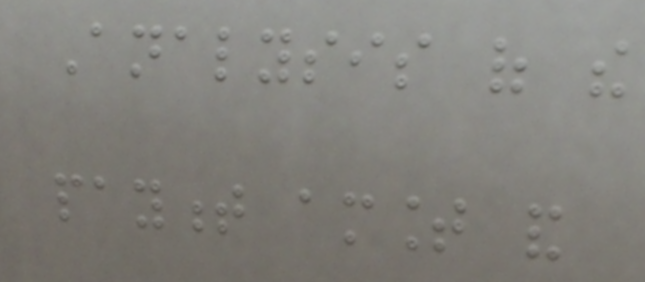Analysis of the
payment amount and
